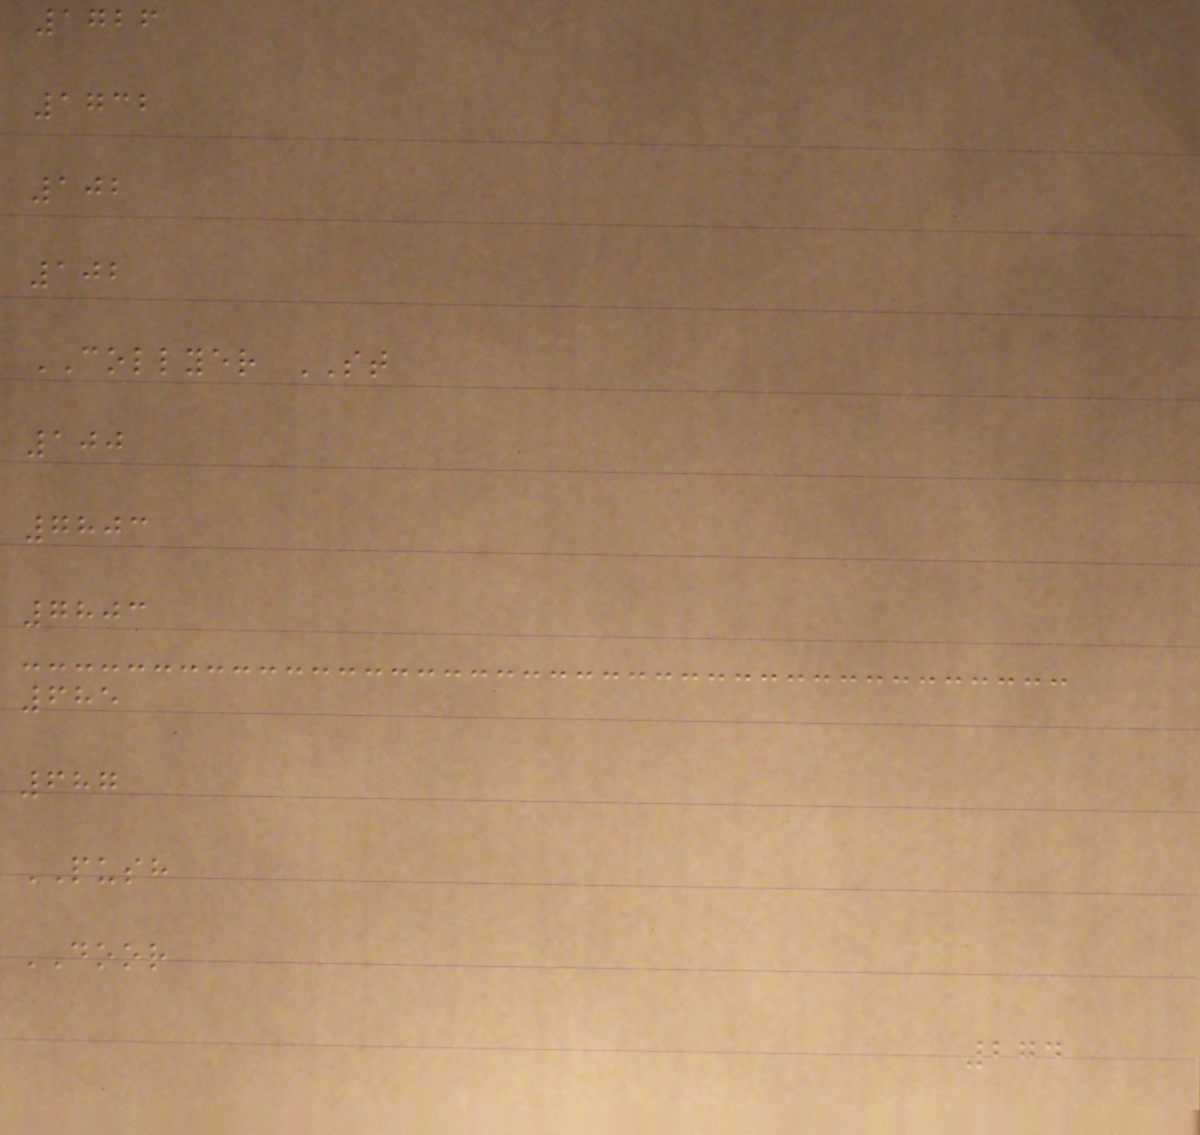1726
1732
102
102
COLLYER ST
100
7803
7803
685
687
PUSH
DOOR
274
